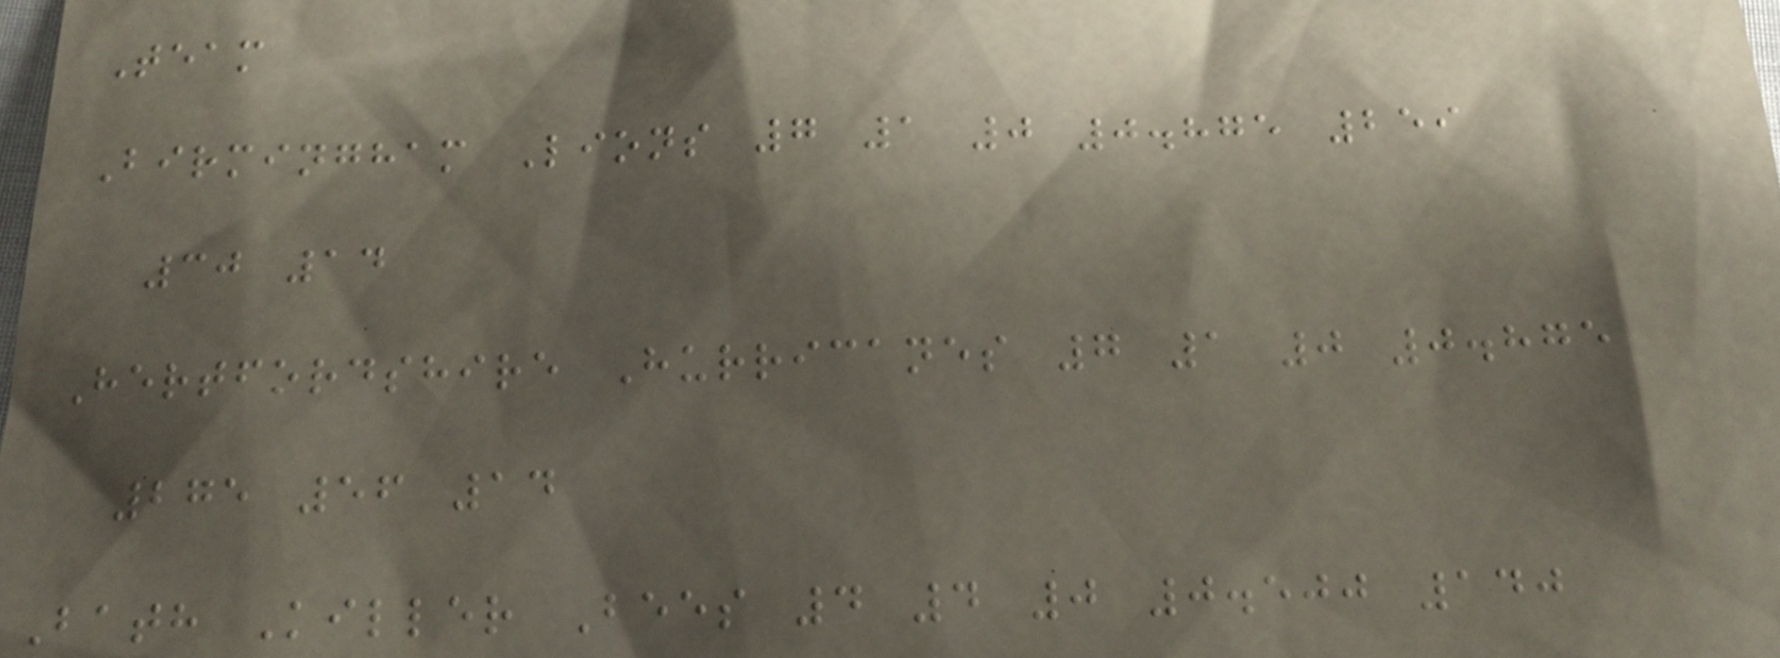Team
Birmingham Lions 7 1 0 0.875 259
30 14
Hertfordshire Hurricanes 7 1 0 0.875
275 56 14
Bath Killer Bees 4 4 0 0.500 140
